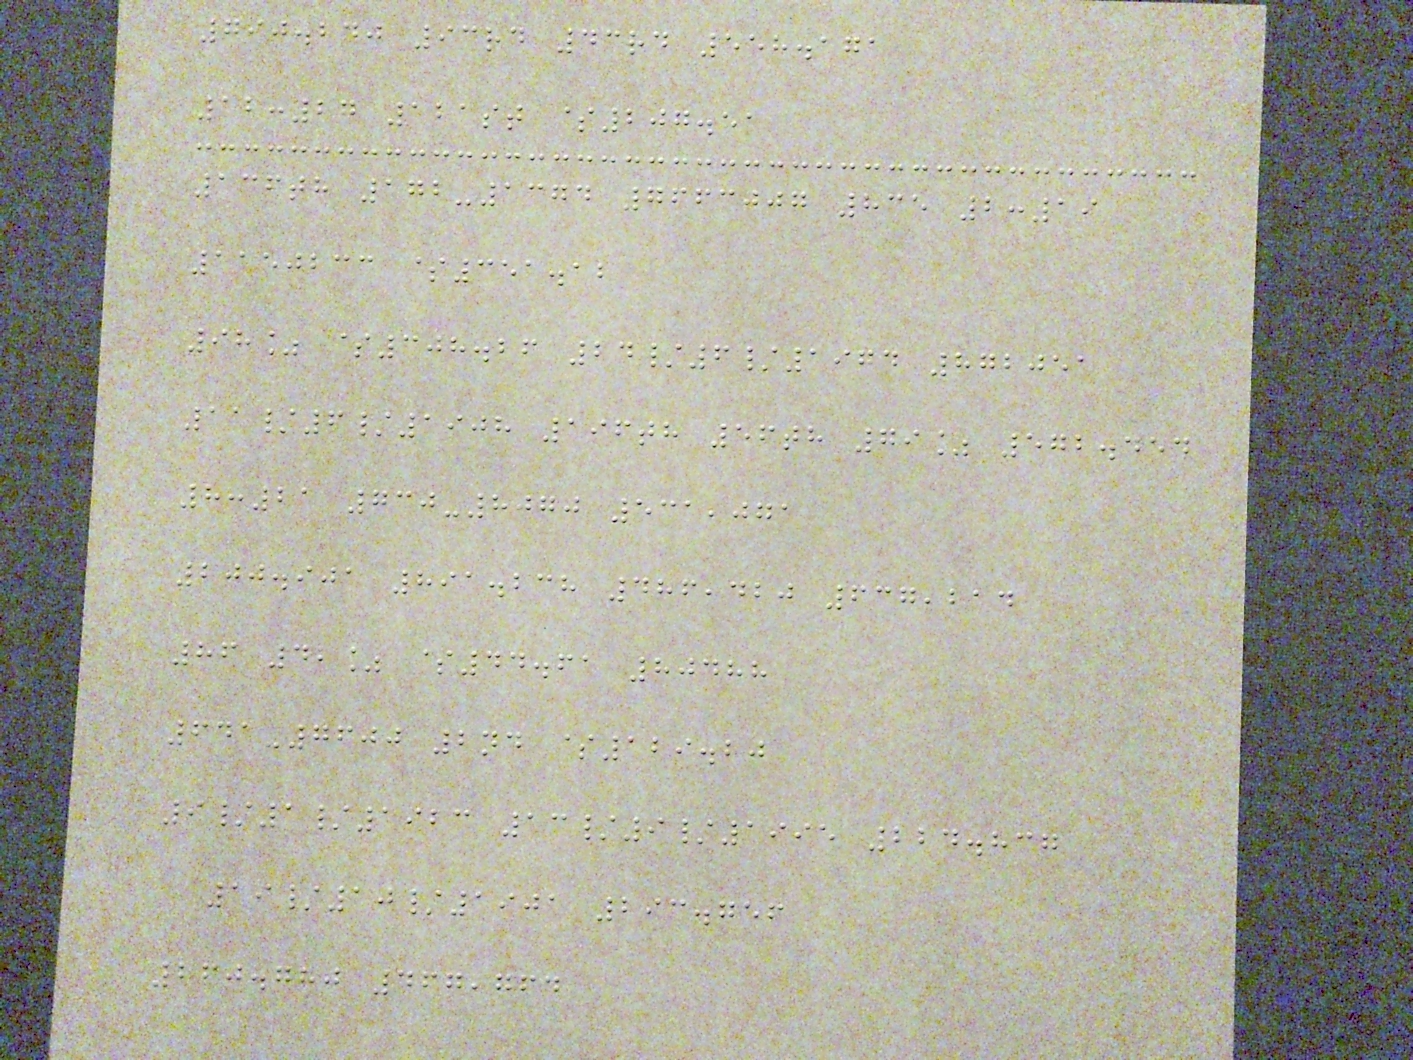790.240 93rd 43rd 558.171
12:27 121st $207.51
136th 172-1374 7663007 835 2:19
1150233 $351.12
98% $308.26 24/6/1974 872051
11/6/1908 196th 56th 79% 572.454
8:21 730-8070 531,071
200.901 891.238 486,420 637,214
86 42% $44.61 80488
641-7600 2nd $129.20
9/1/1923 13/9/1995 224.837
19/10/1901 293.756
260.780 467,764
